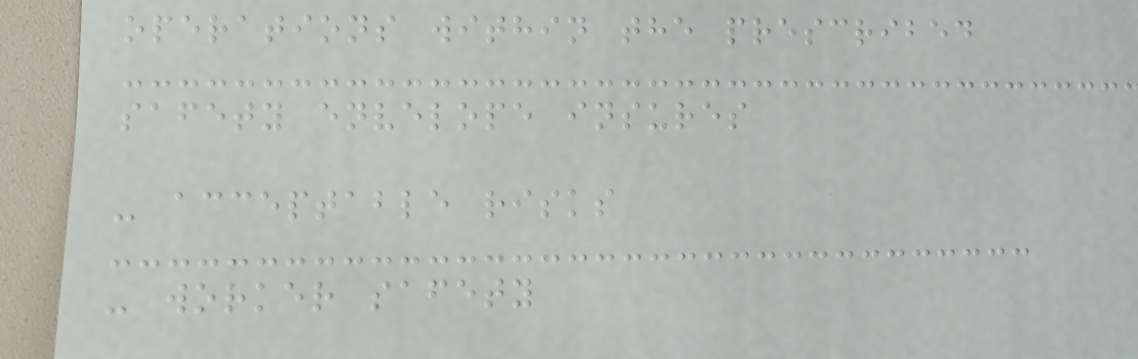operations within the prescribed
safety envelope insures
- acceptable risks
- worker safety
